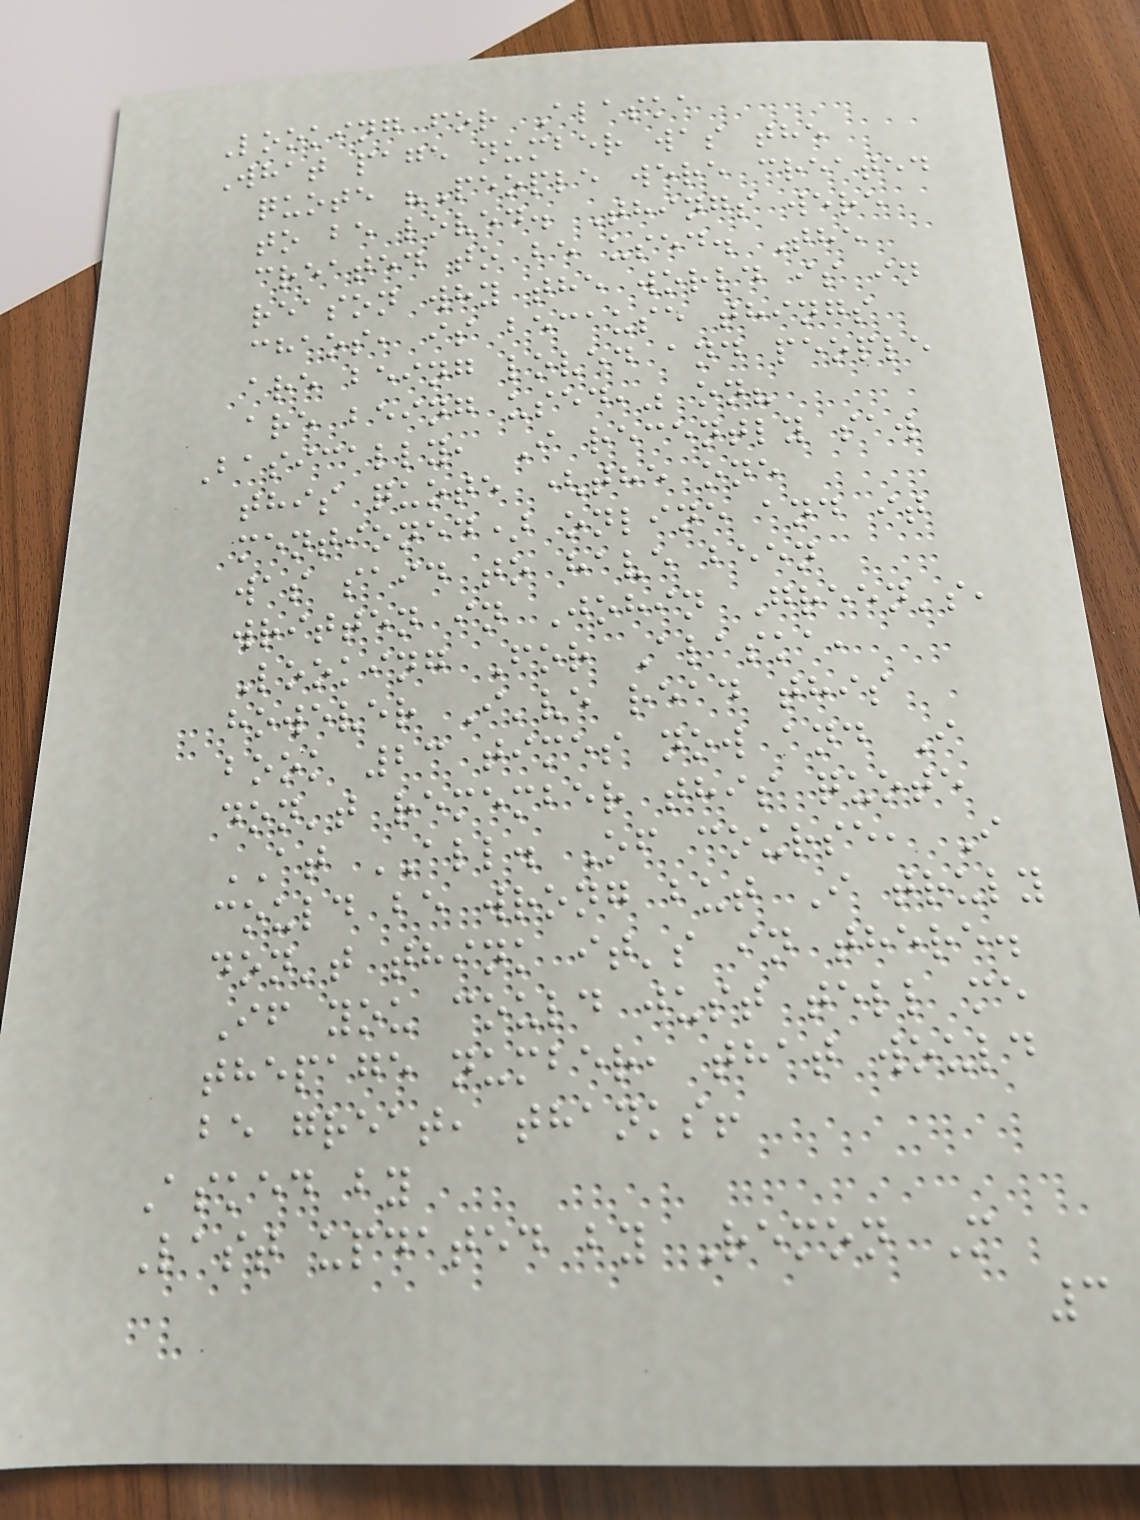Looking for Alaska
What page number was the
quote "People were created
to be loved. Things were
created to be used. The
reason why the world is in
chaos, is because things
are being loved and people
are being used," on?
Basically, I recently saw
this quote (the one
mentioned) online and it
was said to have been
written in Johin Green's,
Looking For Alaska,
however I've read this
book 23 times now and I
don't remember this quote
AT ALL. Of course, I
could be wrong but I truly
don't think it's in there.
If you could just tell me
thepage number, that would
be great, thanks!
Asked by
Last updated by Remon M
3
